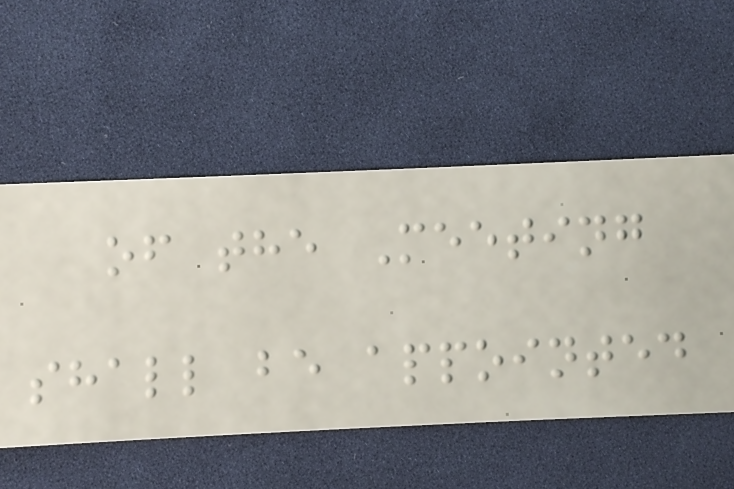of the Meeting
shall be appointed
